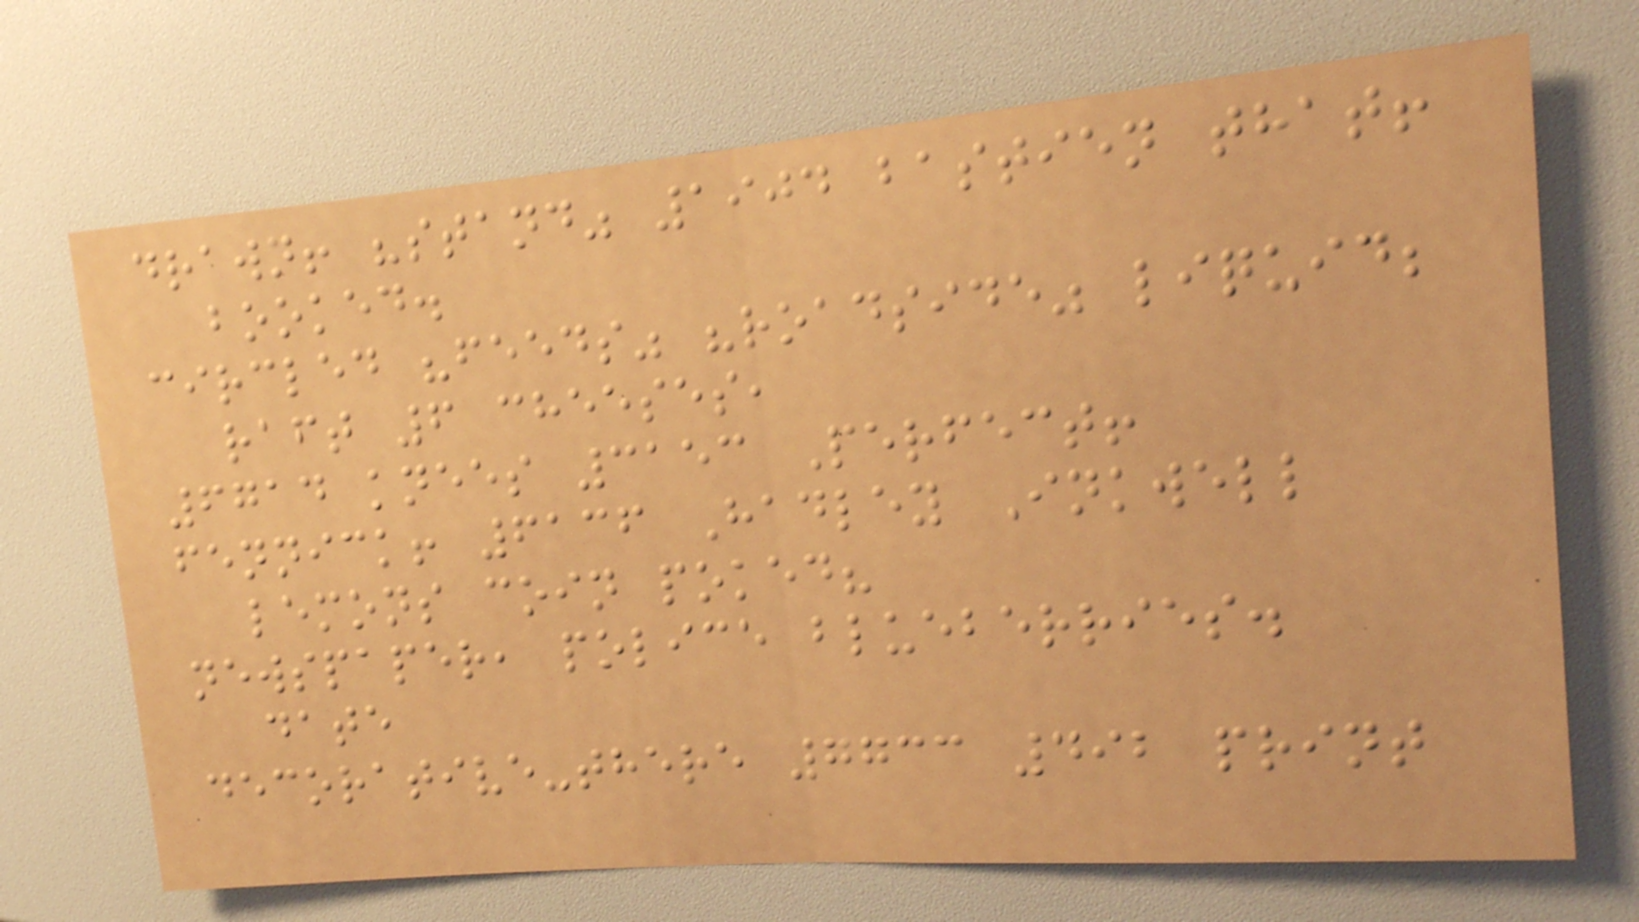drawn! "stand" 1904 bastien that!
booked.
circled "feeds" "roadside" liquid;
raft 6 cheeses,
6714 knees 3153 Perfect!
fennick! 6136 Hadley Inkwell
lemons coin poked?
newspaper, police blueberries.
date
decorative-there 7733 492 print
